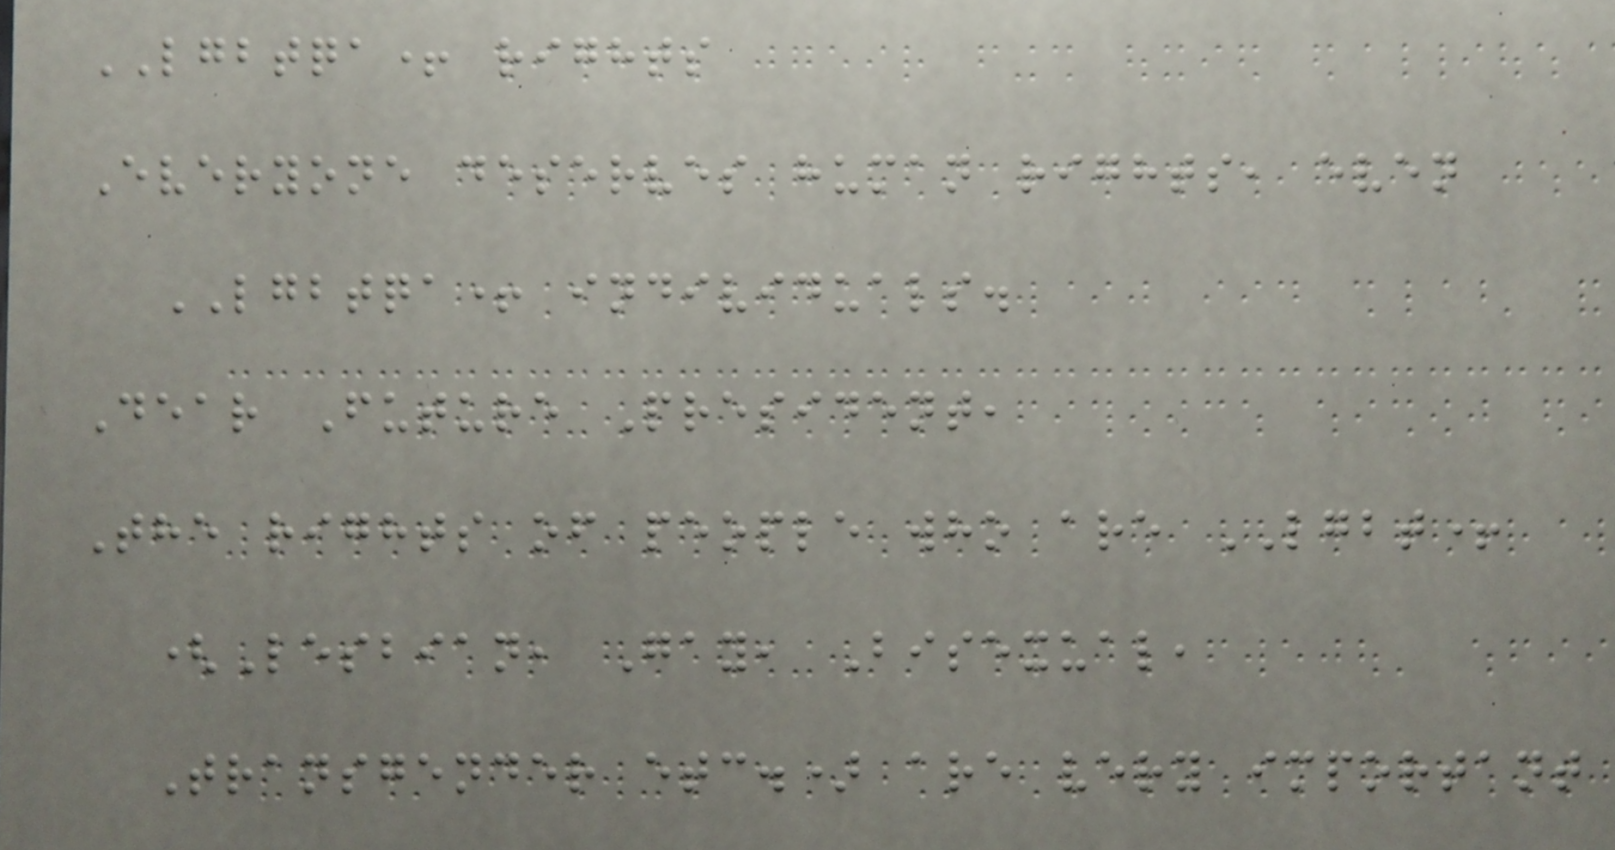LGBTQA+ rights
Everyone deserves human rights, even
LGBTQA+ individuals.
Dear Future President,
The rights of people who are LGBT+
(Lesbian, Gay, Bisexual,
Transgender etc.) are very important
